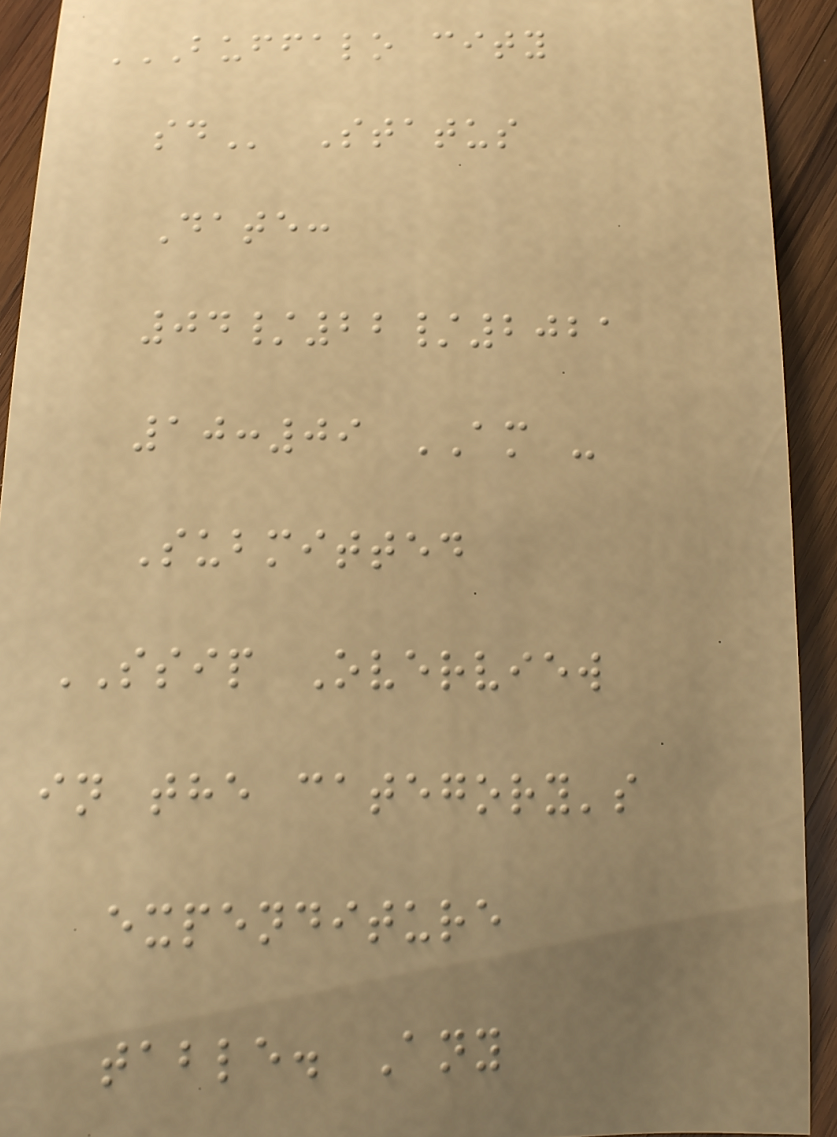BUFFALO CITY
SD Status
Date:
04/22/2021
10:09 AM -
Submitted
SSIP Overview
in the category's
expenditure
table. Any
